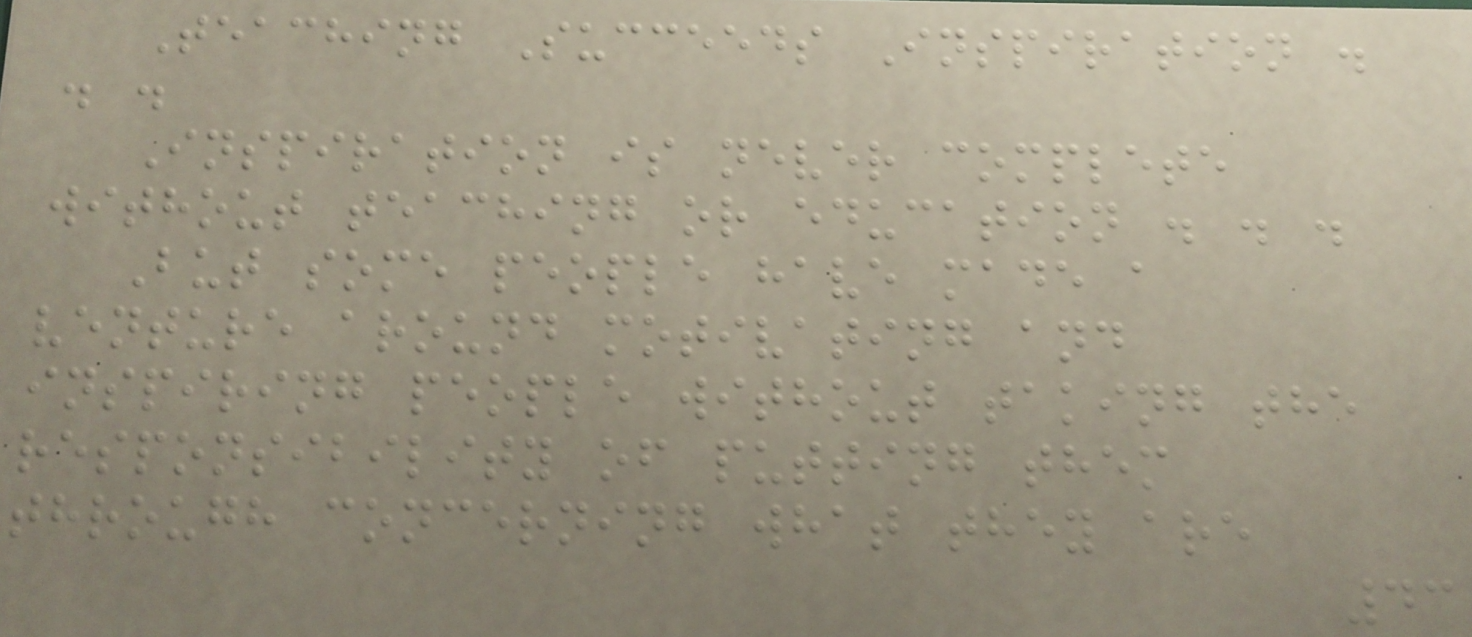Teaching Succeeds Inspiration .
. .
Inspiration is never complete
without teaching or education . . .
But some people have made a
venture around motivating and
inspiring people without taking the
responsibility of putting them
through concerning what they are
43
